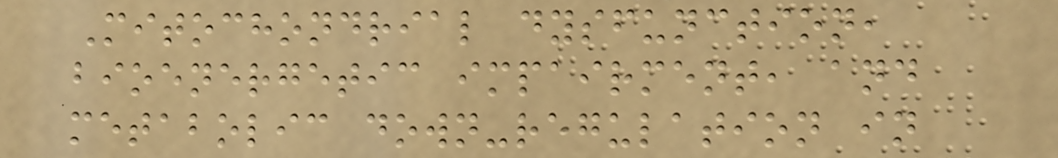Mitochondrial dysfunction,
bioenergetic impairment, and
metabolic down-regulation in
